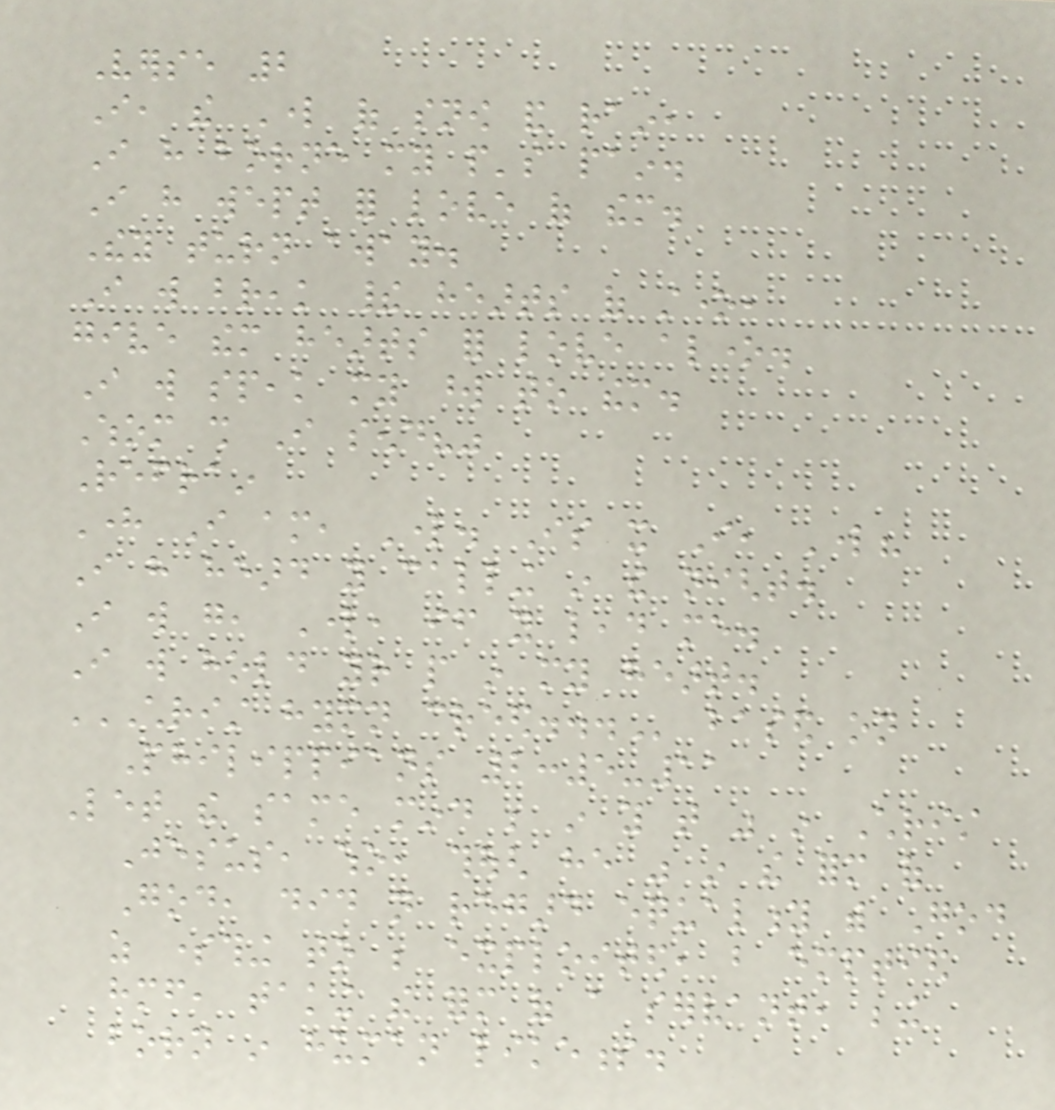Verse 2
I, the Lord of snow and rain,
I have borne my people's pain.
I have wept for love of them.
They turn away.
I will break their hearts of stone,
give them hearts for love alone.
I will speak my word to them.
Whom shall I send?"
Refrain
Here I am, Lord. Is it I, Lord?
I have heard you calling in the night.
I will go, Lord, if you lead me.
I will hold your people in my heart.
CHRIST HYMN CREED... based on
Philippians 2:5-11
Let the same mind be in you that was in Christ
Jesus, who, though he was in the form of
God, did not regard equality with God
as something to be exploited, but emptied
himself, taking the form of a servant, being
born in human likeness.
